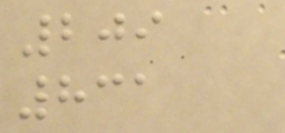209
831
